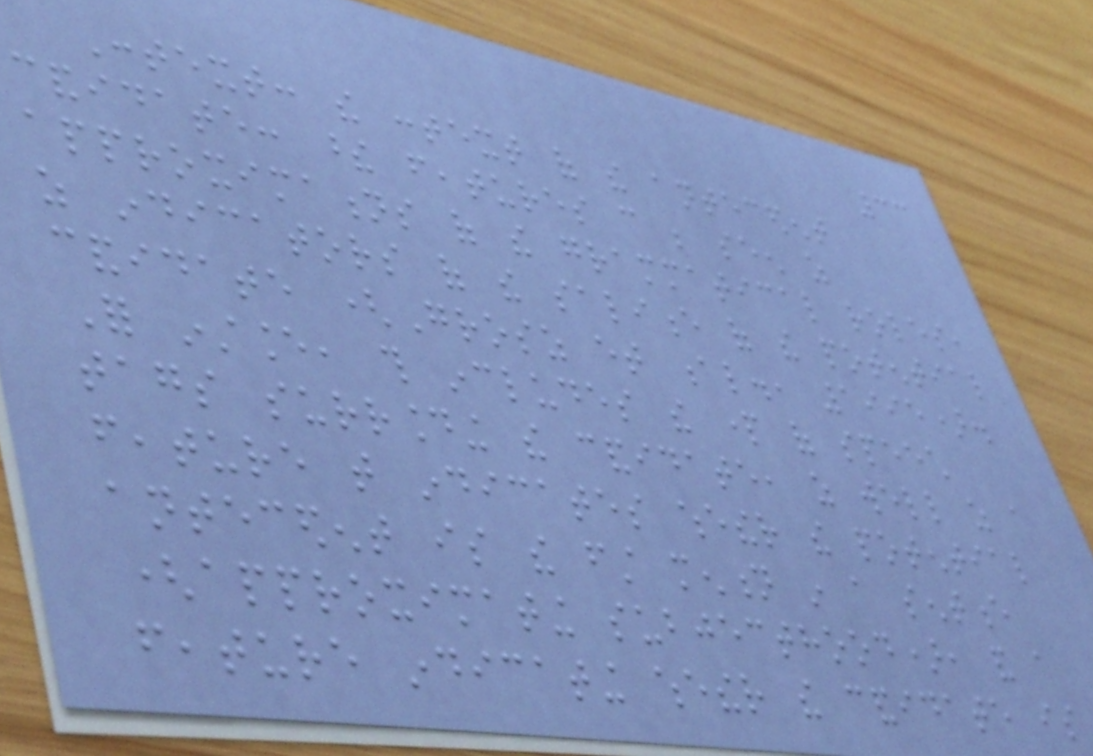33
Context: the context of the antecedent
candidate: these features can be seen as
approximations of the grammatical roles,
as indicators of the salience of the potential
candidate (Grosz et al., 1995).
For instance, this includes the part of speech
tags surrounding the candidate, as well as a
feature that indicates whether the potential
antecedent is the first mention in a sentence
(approximating subjecthood), and a
feature indicating whether the candidate is
